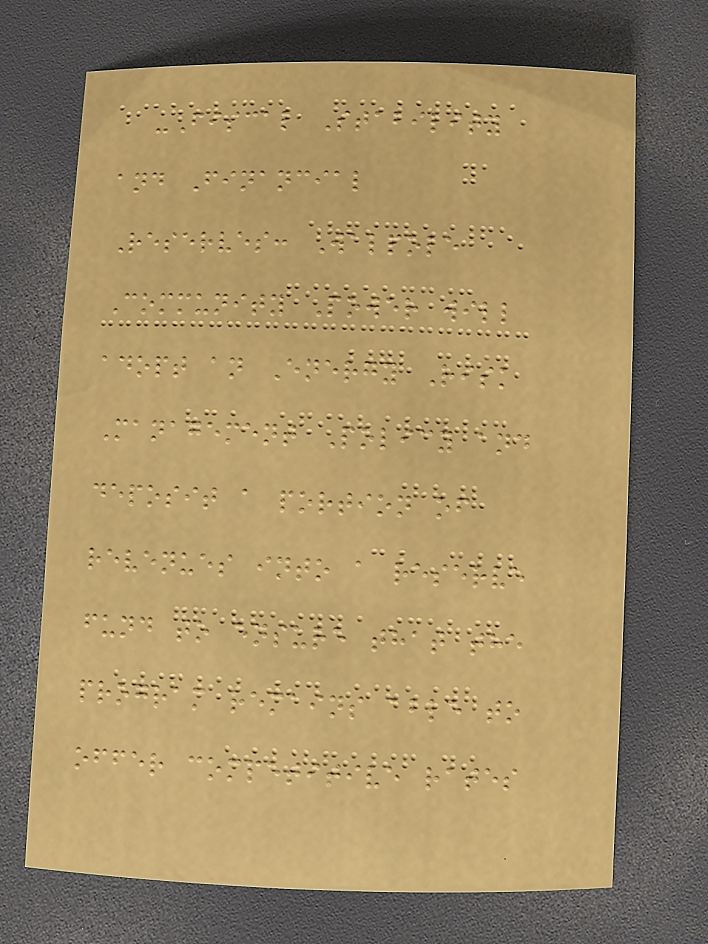-Fiscal Stability
and Financial
Reserves: Walpole
Community Power will
adopt an Energy Risk
Management Policy and
deposit a portion of
revenues into a reserve
fund to ensure that the
program remains able to
offer competitive rates
